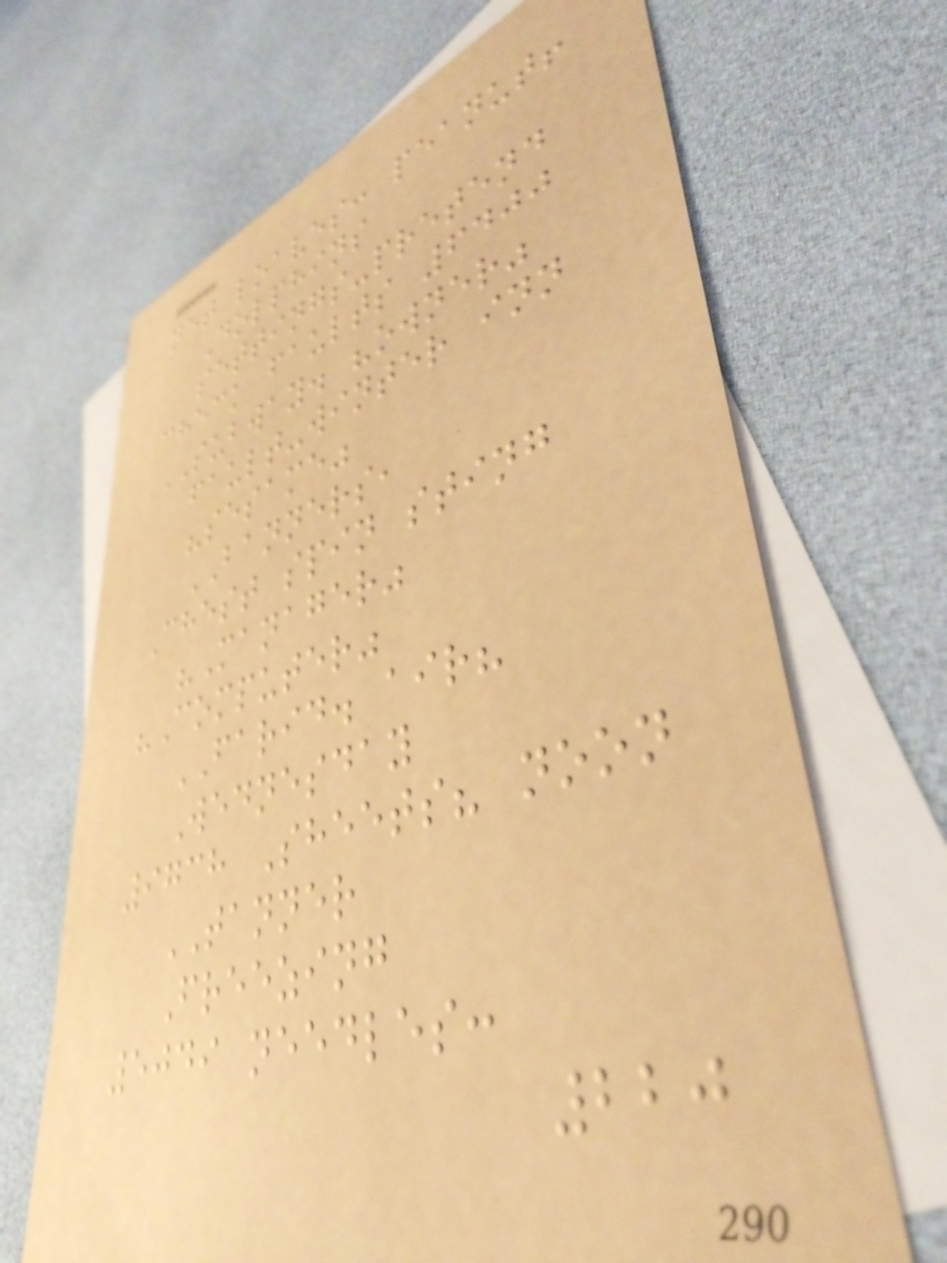net loaves: peanut!
Dolphins
settings-pretend
check faults 6400
SUBWAY. "owner"
fault-winter inn
"sesame"
BANNERS,
Chest spin sting
"Manager"
"Computer"
FARID. air?
Wednesday
9738 Sheets? noon
TANNER
Freezing
5049 needles:
220
